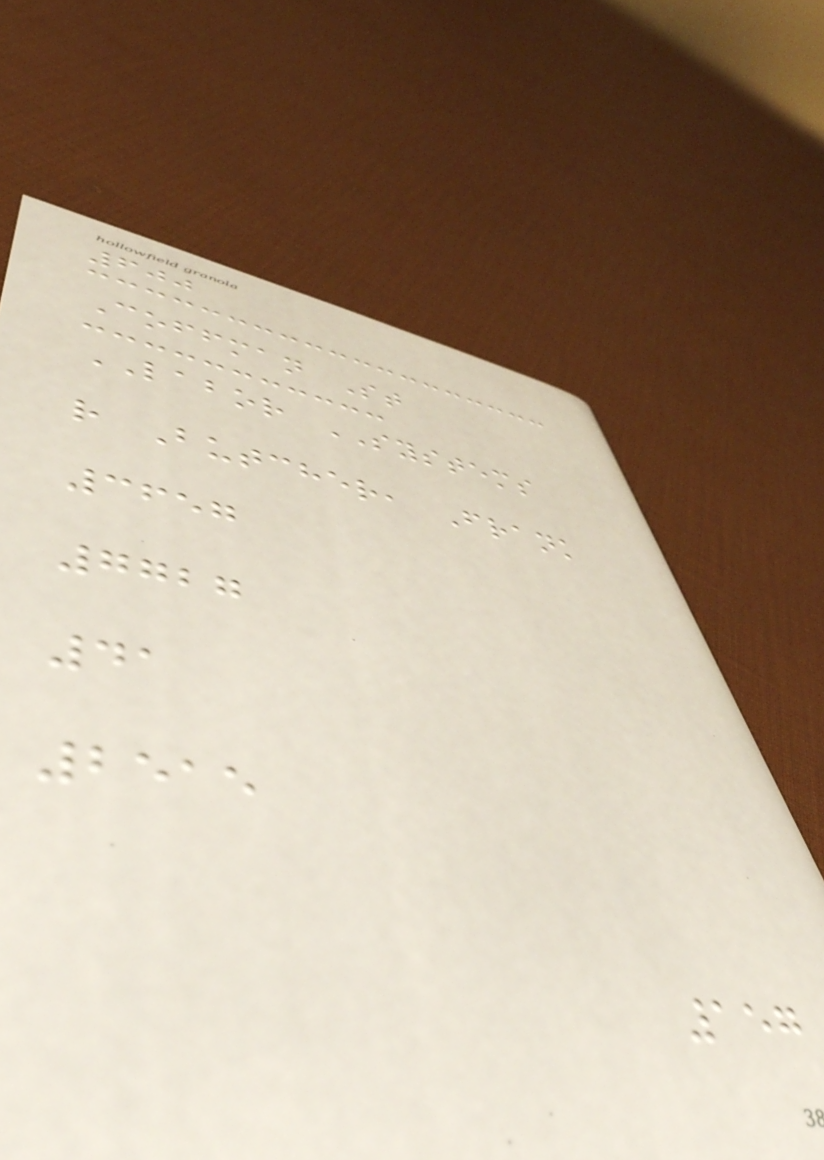600
Coffman St
LABOR SYSTEMS
r Butcher, Frank
3657
7727
41
2515
157
